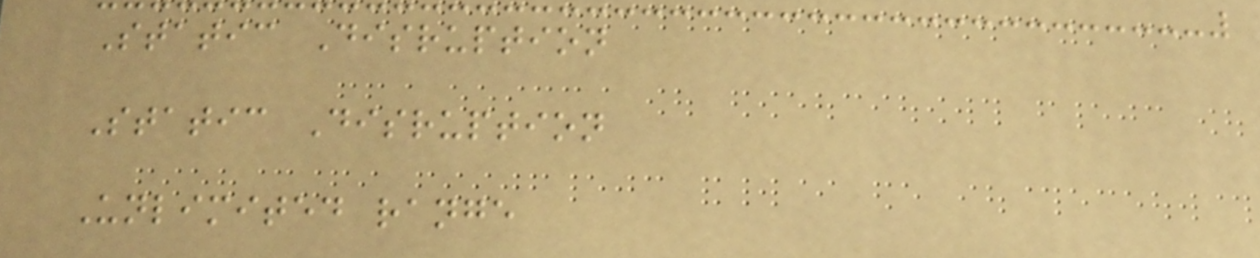Static Disruption
Static Disruption
Unlimited range
